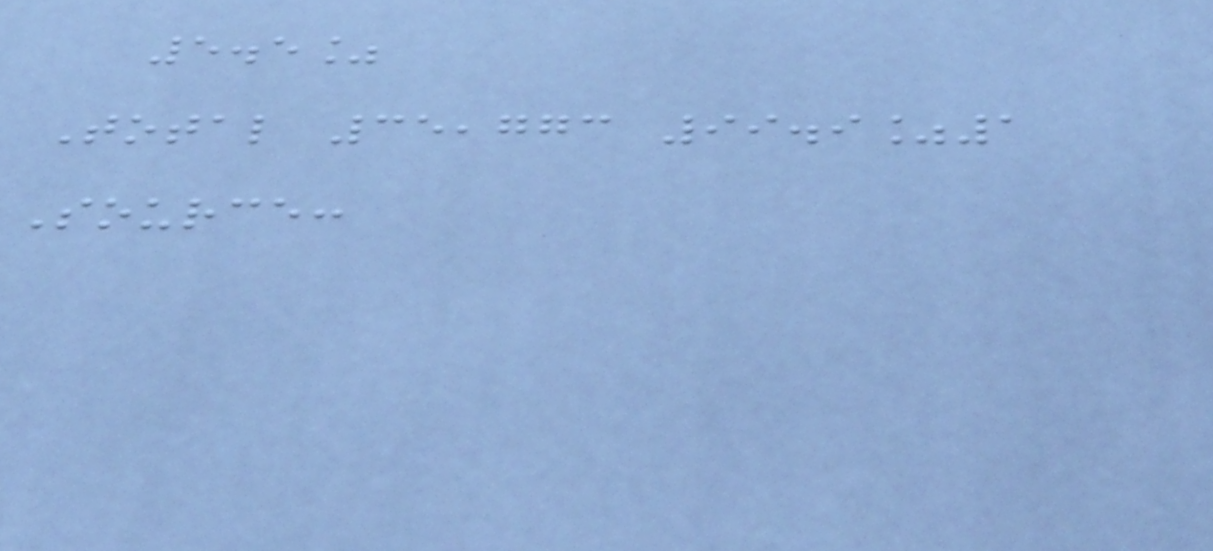5.5%
Total 35,773 99.9%1
Source:
